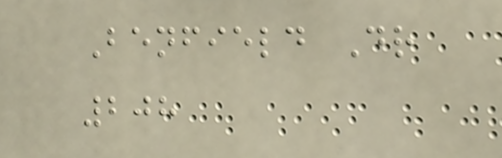Benfield Dr
208
